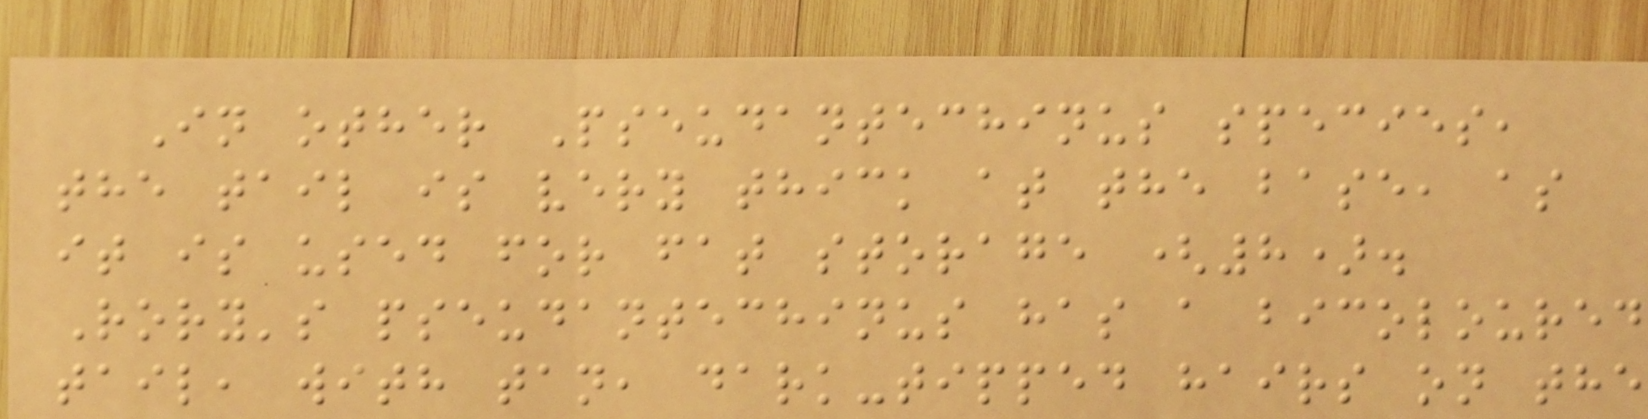In other Pseudantechinus species,
the tail is very thick at the base, as
it is used for fat storage (8).
Rory's pseudantechinus has a bicoloured
tail, with tan, dark-tipped hairs on the
